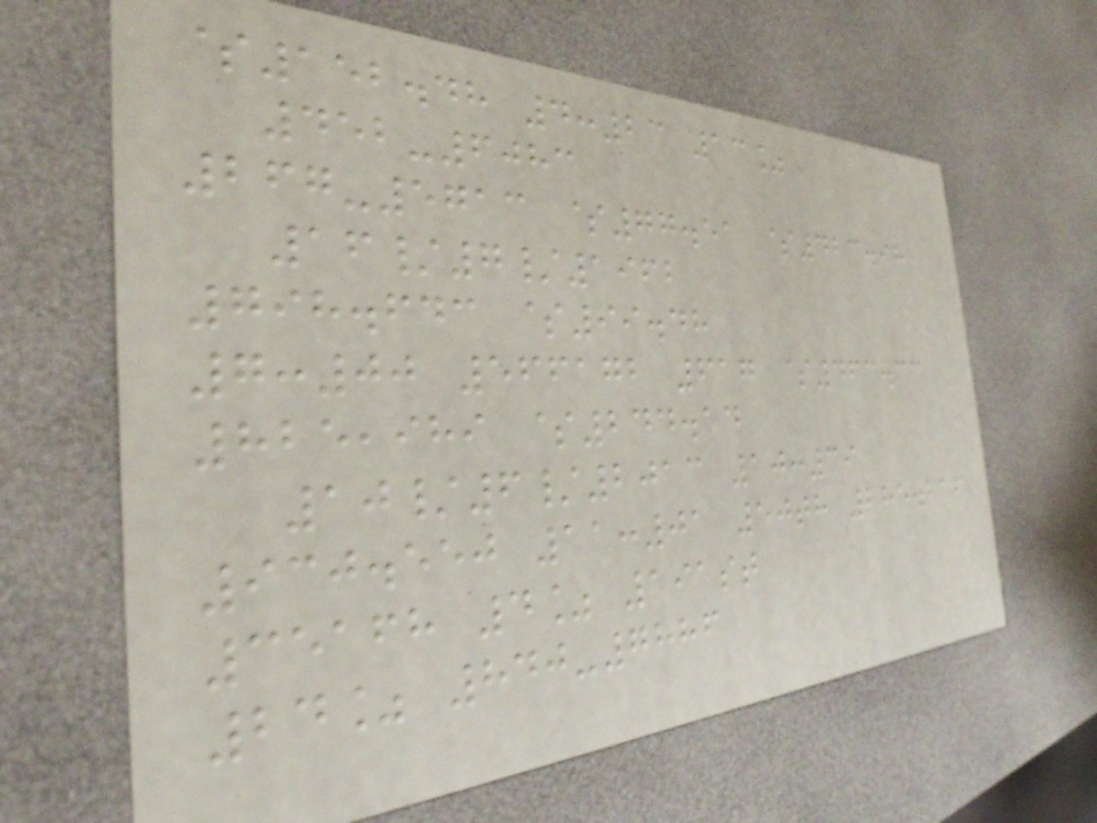$152.48 4:23 13%
452-6083
267-5713 $77.51 $423.98
16/7/1962
798.643 $99.48
7:00 566172 617 $463.33
825,989 $244.14
10/6/2013 10:39
930.550 11:01 50th 285.216
35168 4% 191st
24% 840-7886
